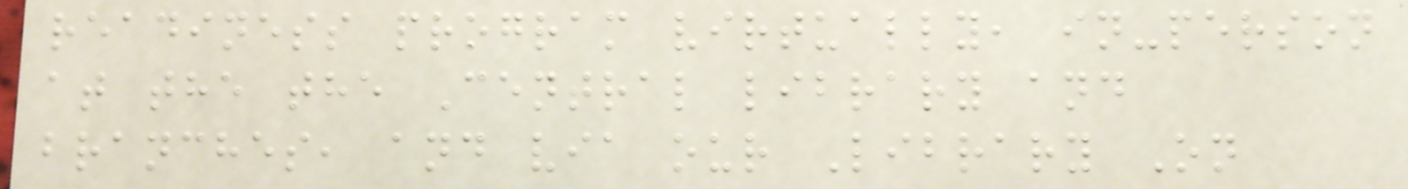readiness program virtually, in-person
at the the Central library and
branches, and via our Library On
